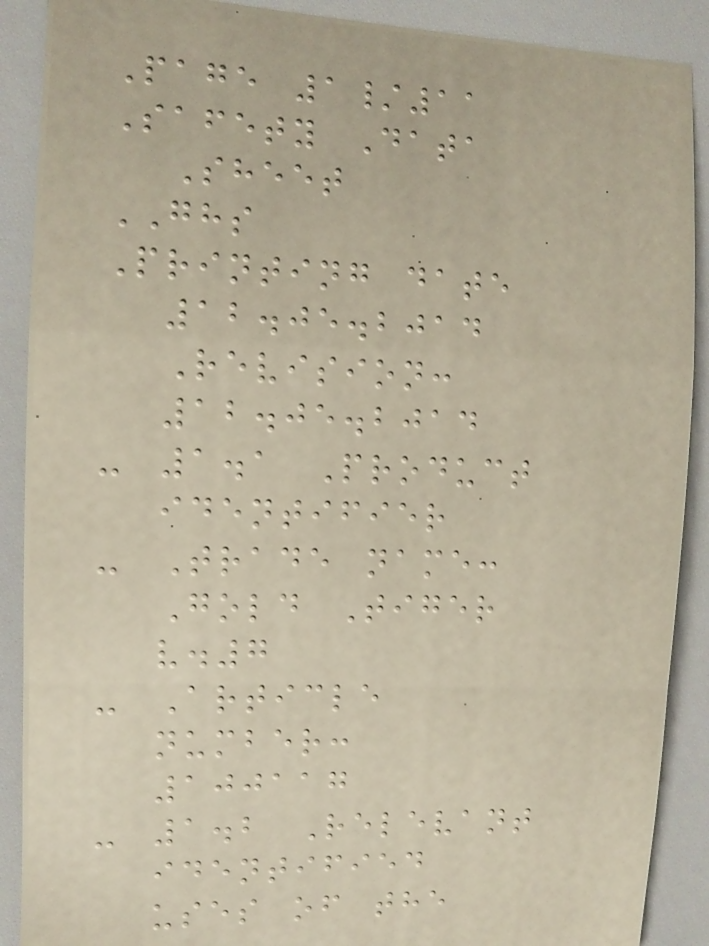Page 1/11
Safety Data
Sheet
GHS
Printing date
12.05.2014
Revision:
12.05.2014
- 1.1 Product
identifier
- Trade name:
Gold Tiger
v.7
- Article
number:
100117
- 1.2 Relevant
identified
uses of the
